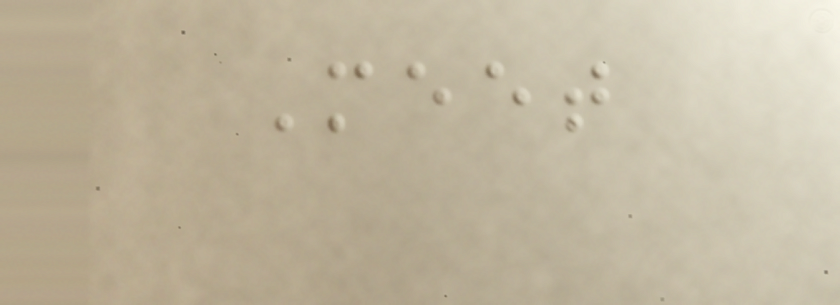Meet
